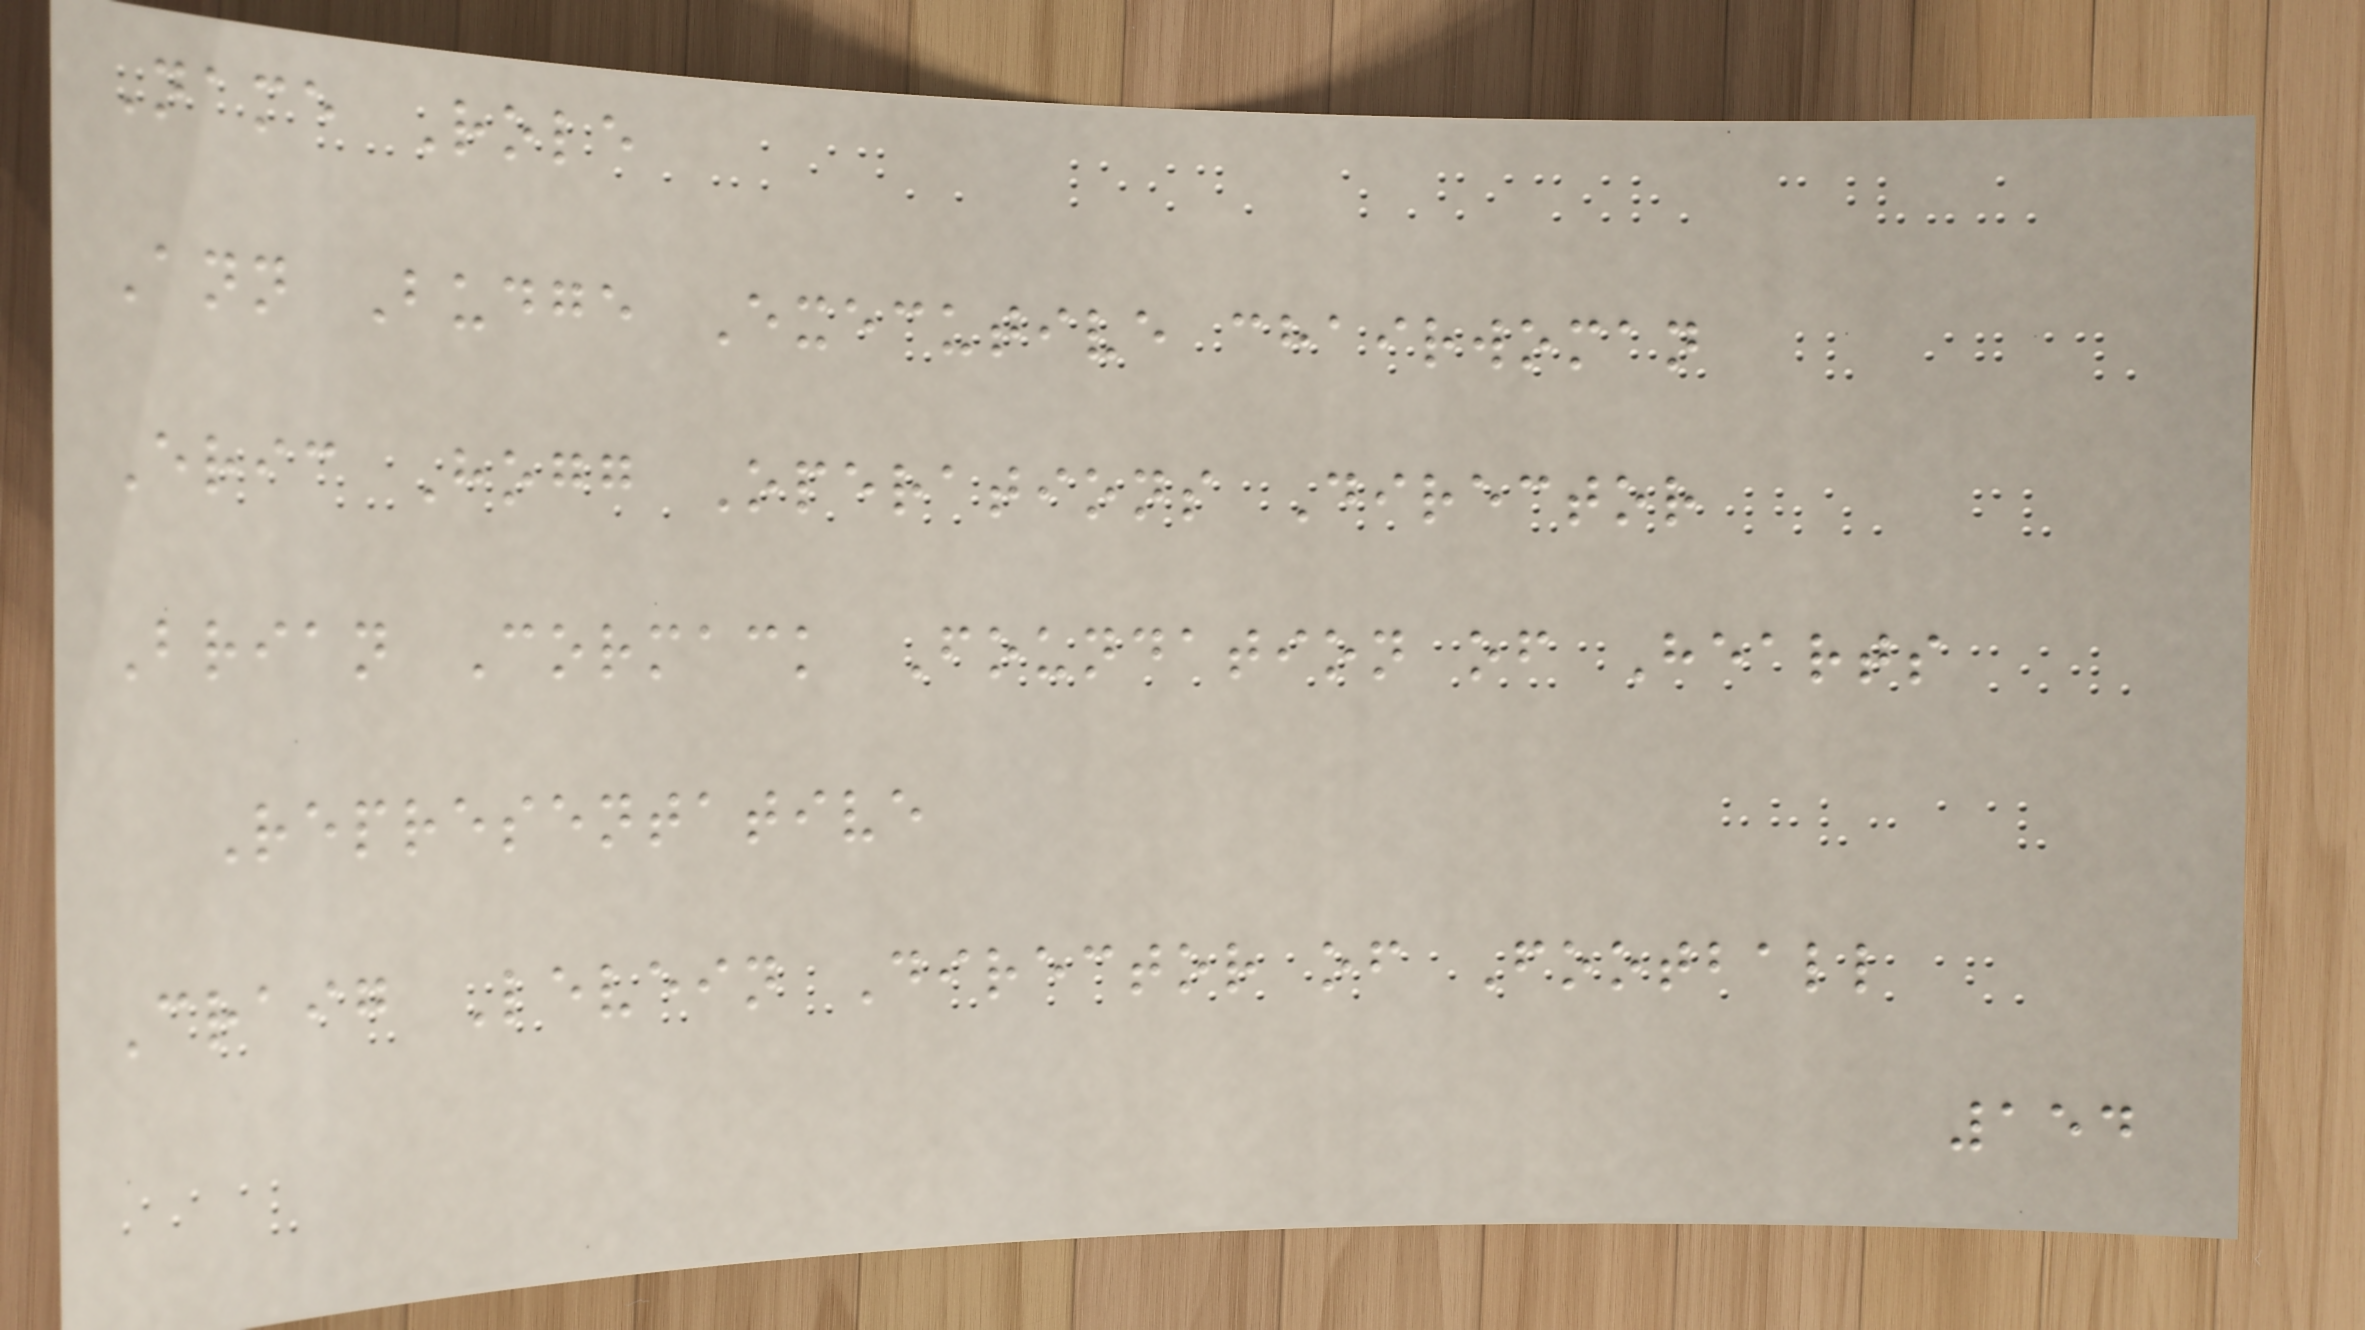Name Role
Ann Budge Executive chairwoman
Eric Hogg Operations Director
Brian Cormack Foundation of Hearts
Representative
Craig Levein Director of Football
154
